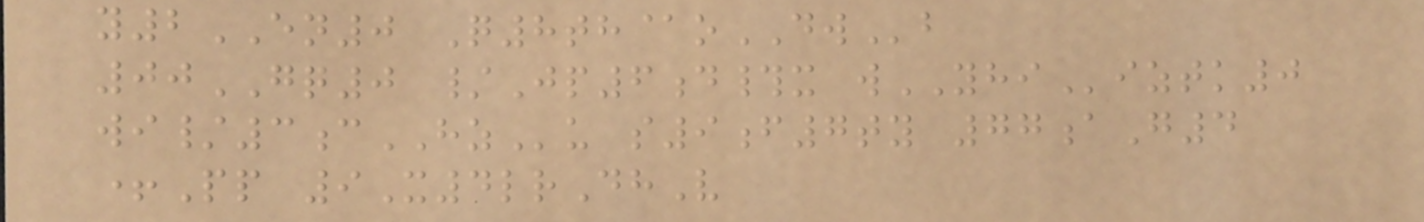y2EN0 Q8th@oDWb
00GQ0 /Jp6d#x wYHIiztk0
wi/3cHZu s9f7ty 77aG4
+Pp 9X4lrDhV
